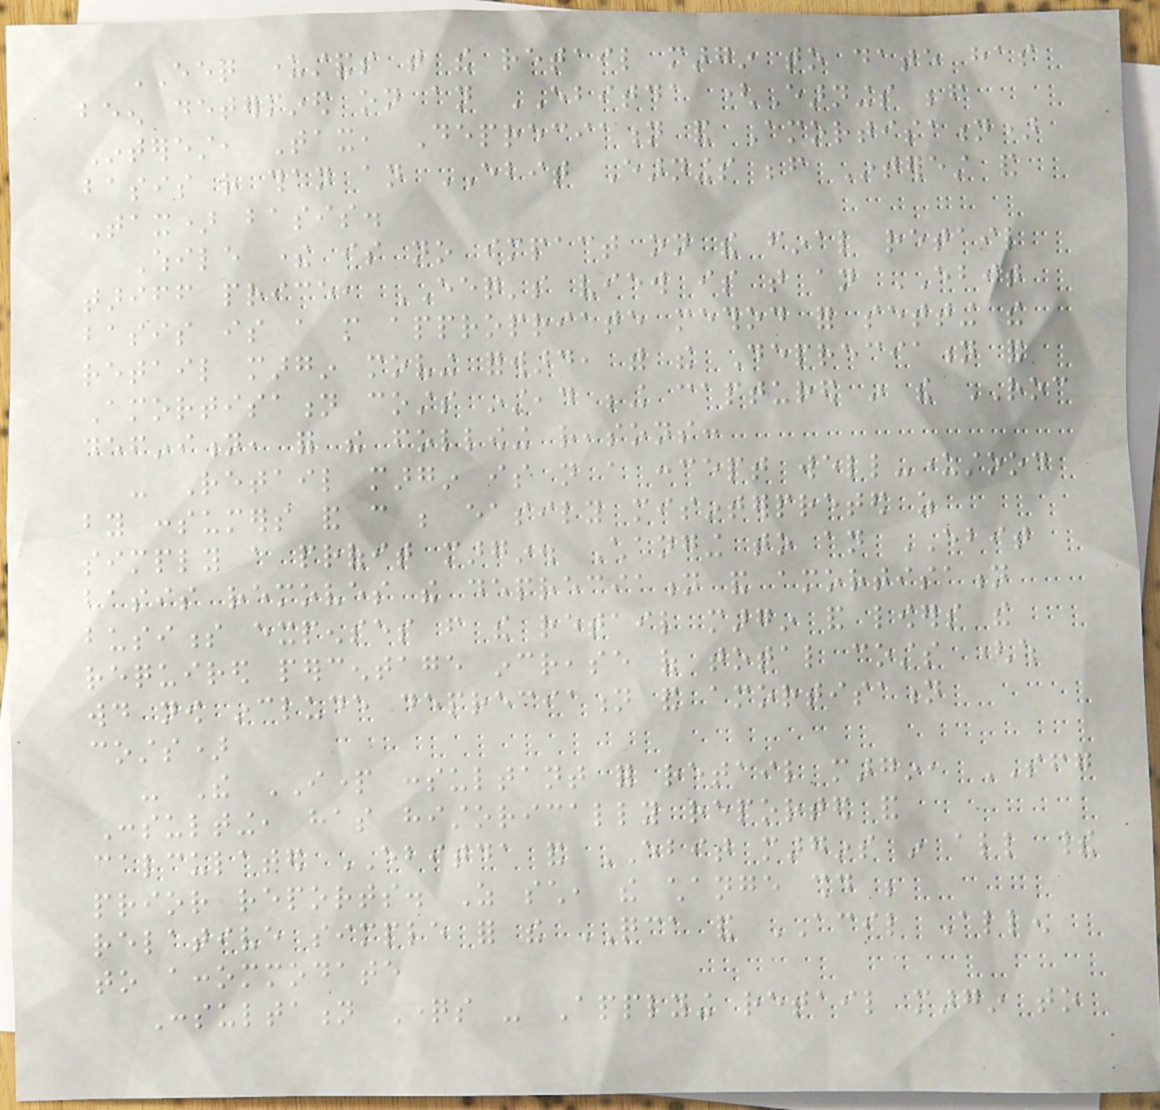EEQ understands that the retail margin to date has
been determined on an EBITDA (Earnings before
Interest, Tax, Depreciation and Amortisation)
basis rather than an EBIT Earnings before Interest and
Tax) basis.
While there is no impact on the final retail
tariff price, EEQ's view is that an EBIT
basis is a more appropriate method for setting the
retail margin moving forward, with the Depreciation and
Amortisation costs instead being captured in the ROC
definition, for the following reasons:
- Retail margin is not a concept well-understood
by consumers and can be easily misinterpreted as
simply a profit margin. Changing to an EBIT
basis removes the depreciation and amortisation
business expenses from the retail margin and lowers the
required percentage increase of total costs (which
would now include depreciation and amortisation
costs)
- The IPART consultant for retail margin, SFG
Consulting, has historically reported and
calculated EBITDA and EBIT margins in all their
prior reports. As such, the change should be
relative simple for the QCA and ACIL Allen
to accommodate
Consultation Questions - Applying retail margin to
